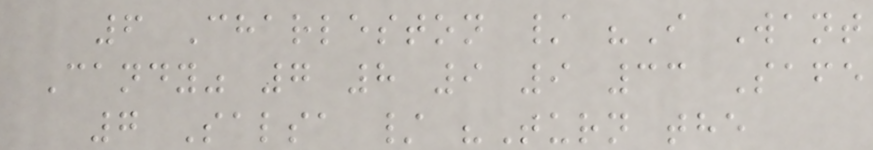6 Charleston / "I Want
Candy" 7 8 9 9 33 Safe
7 Salsa / "Turn the
